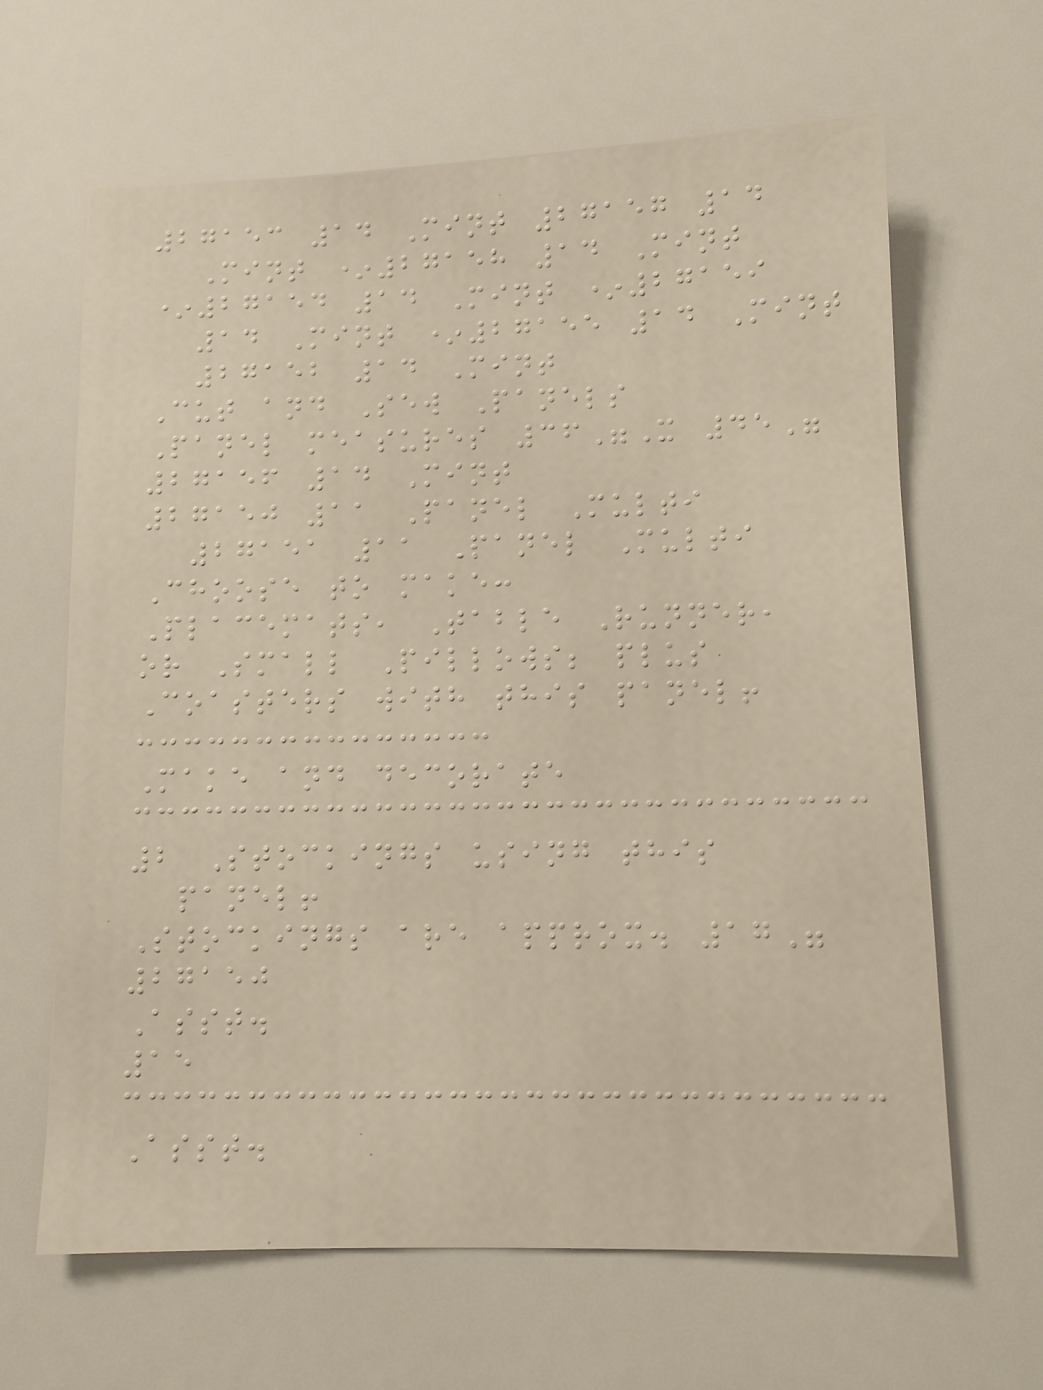27153 14 Mint 27157 14
Mint *27158 14 Mint
*27154 14 Mint *27159
14 Mint *27155 14 Mint
27152 14 Mint
Cut and Sew Panels
Panel measures 36"X 45"
27156 14 Mint
27150 11 Panel Multi
27151 11 Panel Multi
Choose to make:
Placemats, Table Runner,
or Small Pillows; plus
Coasters with this panel!
Make and decorate
2 Stockings using this
panel!
Stockings are approx. 17"
27150
Asst.
15
Asst.
